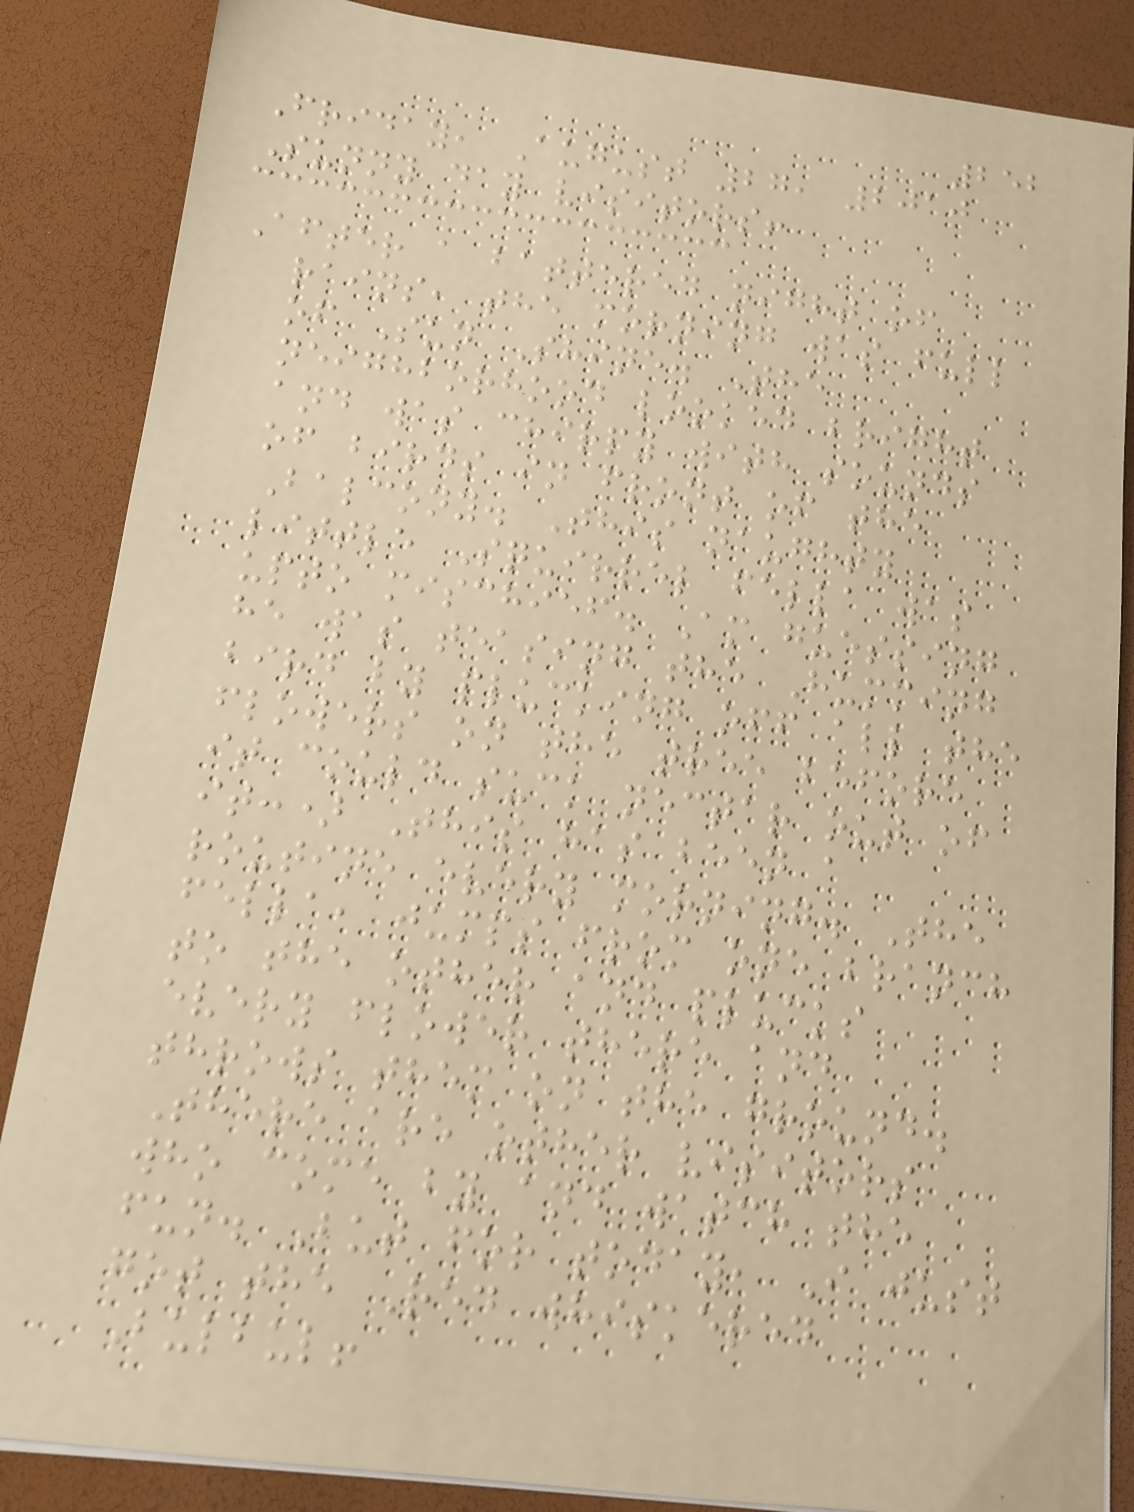252
Friday, August 27, 2010
Sunny day visitors!
After a battered night of
rains, the morning was full
of Sun Shine. The
neighborhood looked bright
and was chirpy with sounds
of birds in front of the
Balcony. This naughty
little Squirrel fella was
upto mischief. Am guessing
he was teasing the Humming
bird by plucking off all the
flowers on the tree before
it could suck nectar out of
it:) This has been a
routine every morning. The
fella, jumps from one branch
to the other and plucks
every flower there and
throws them on the ground.
There are other visitors
who come by and watch the
fun. But for today, I just
got the Red whiskered
Bulbul!
